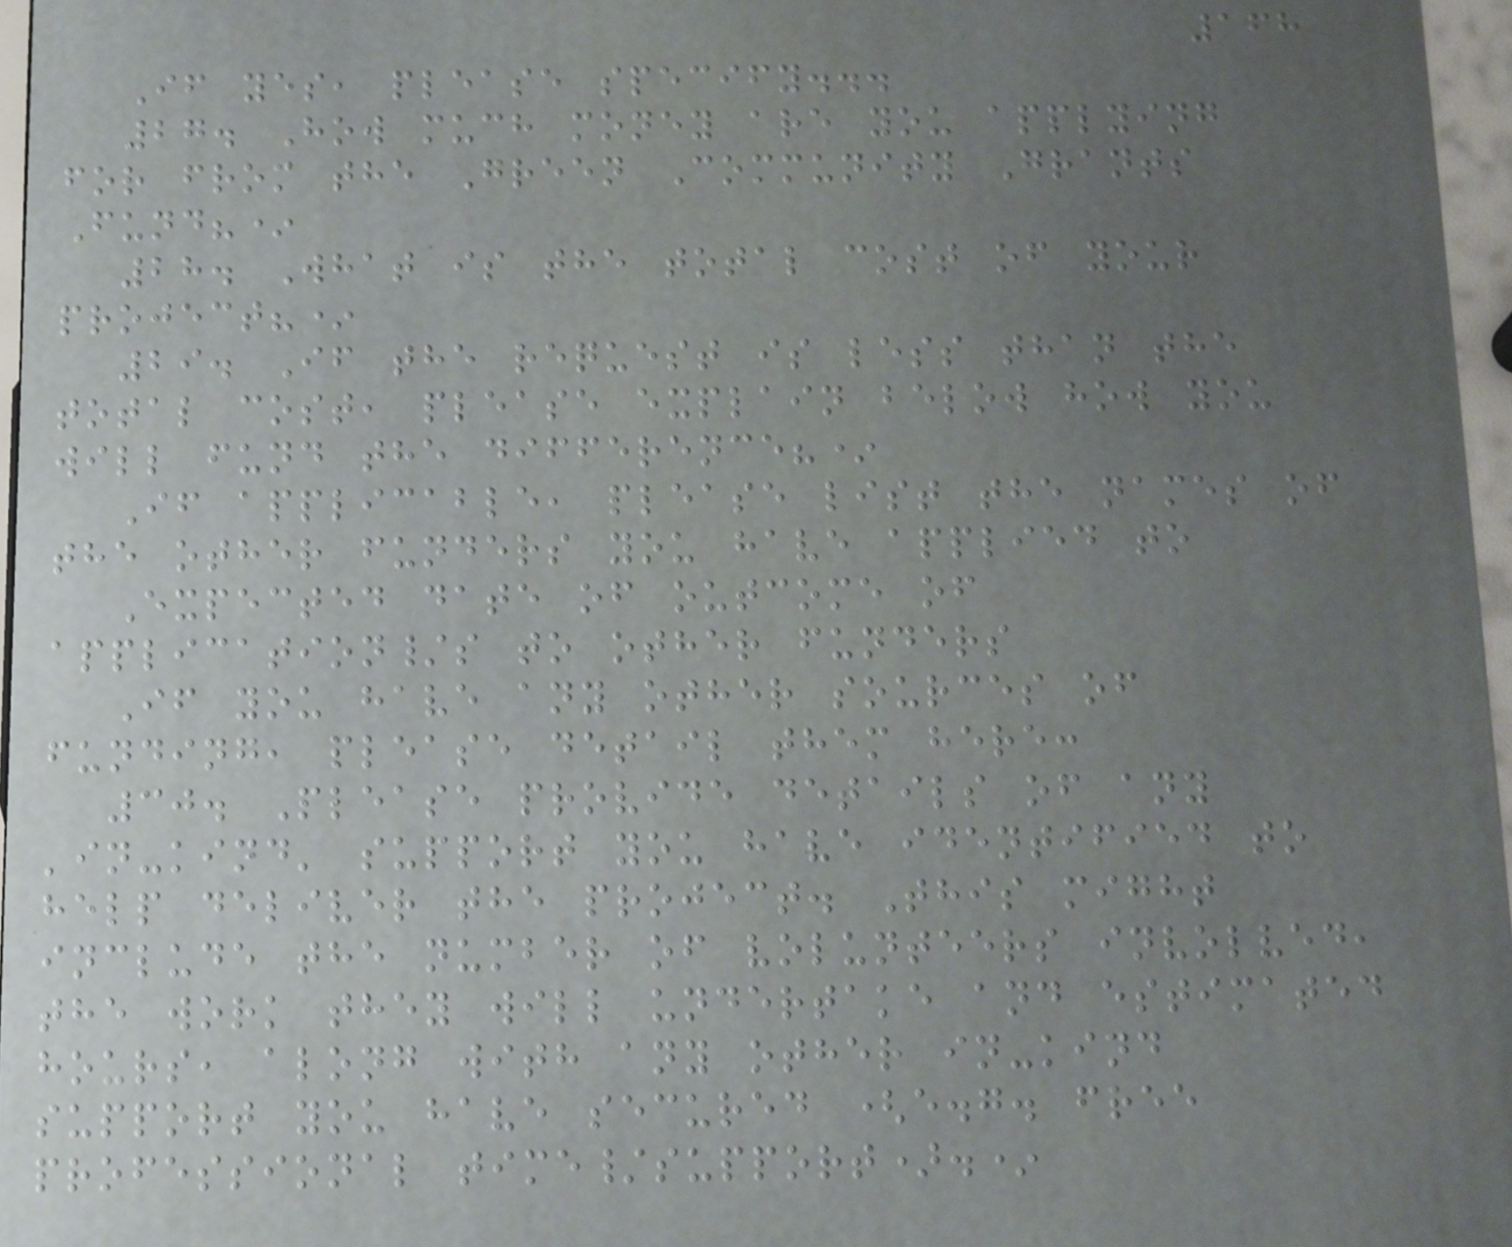168
If yes, please specify...
27. How much money are you applying
for from the Green Community Grants
Fund?*
28. What is the total cost of your
project?*
29. If the request is less than the
total cost, please explain below how you
will fund the difference?*
If applicable, please list the names of
the other funders you have applied to
Expected date of outcome of
application/s to other funders
If you have any other sources of
funding, please detail them here:
30. Please provide details of any
'in-kind' support you have identified to
help deliver the project. This might
include the number of volunteers involved,
the work they will undertake and estimated
hours, along with any other in-kind
support you have secured (e.g. free
professional time/support).*
